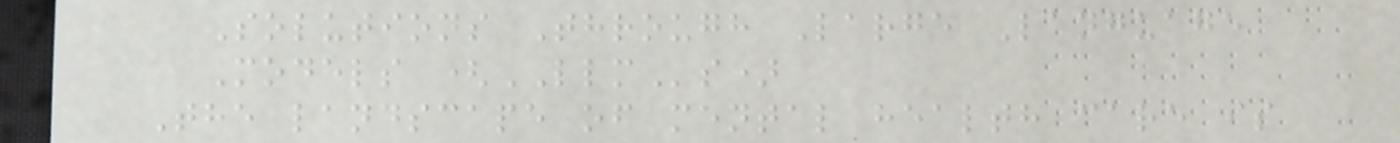Solutions Through Large Language
Models (LLMs)
The landscape of mental health care is
